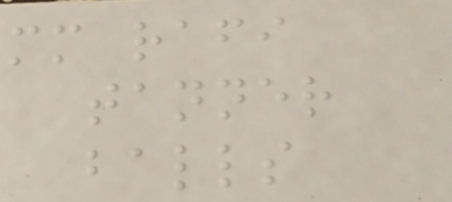mm rafi
tanner
balls
